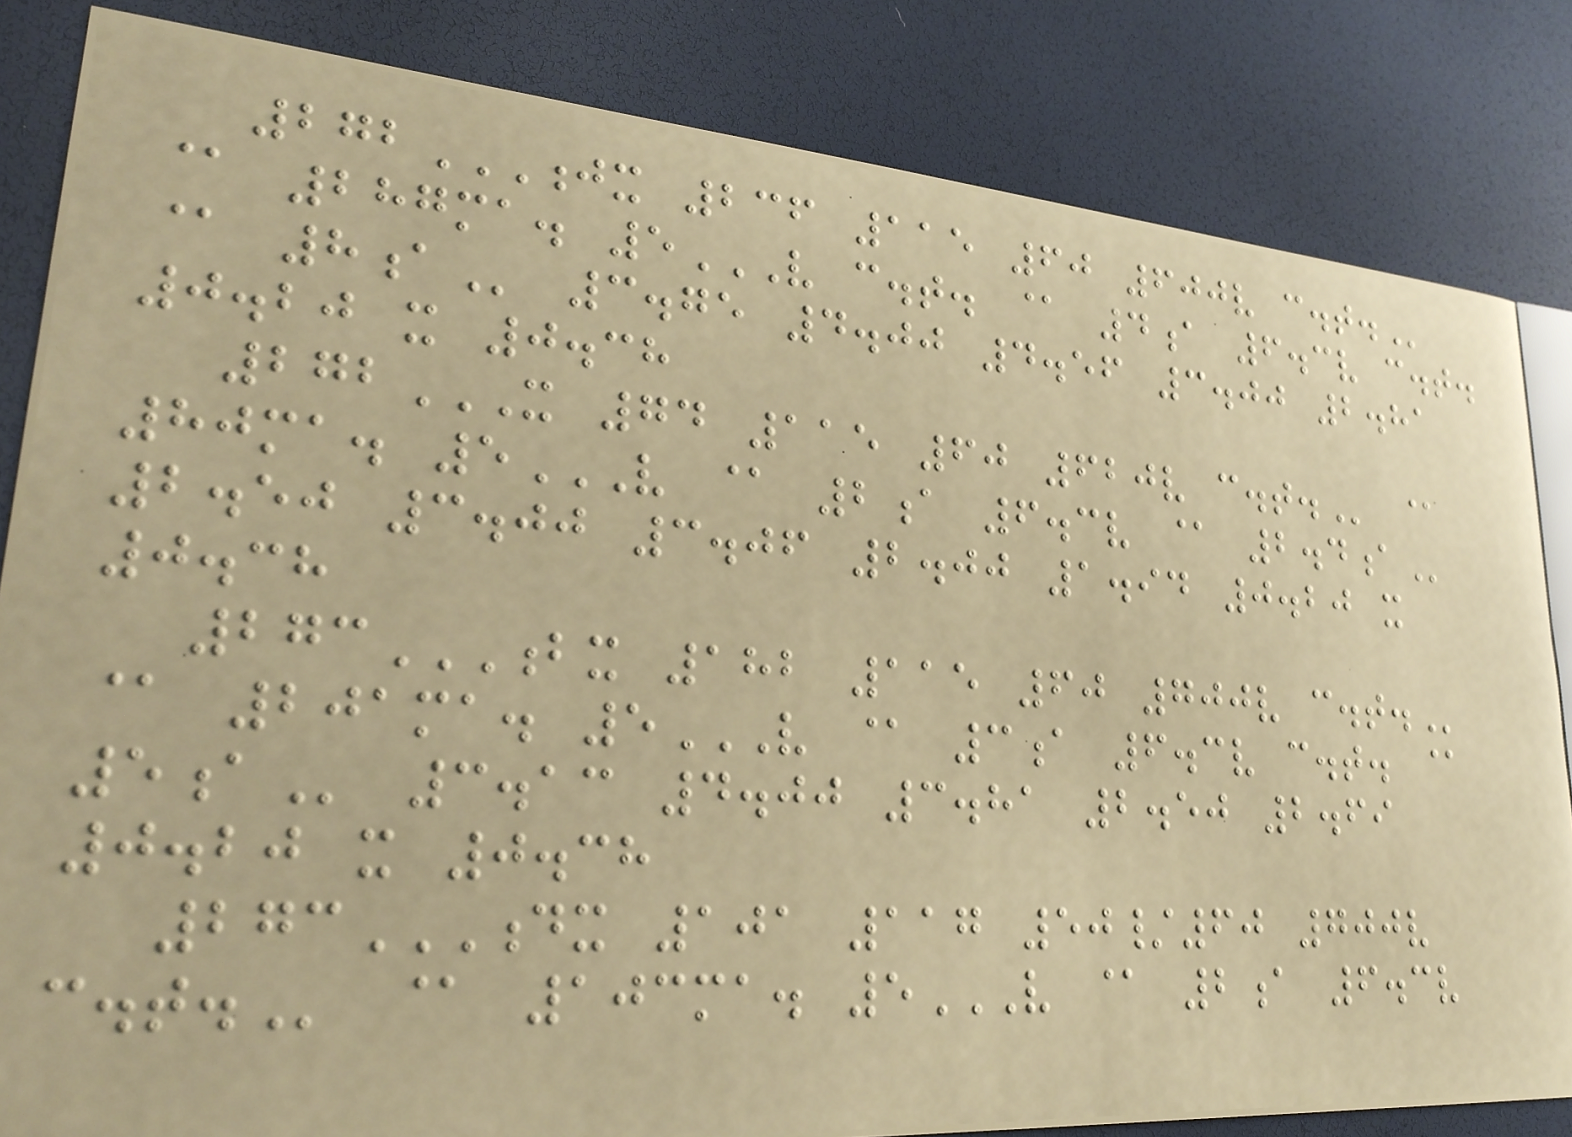272JX 236 115 60 600V C.T.
@ 287ma. 5V C.T. @ 4A 6.3V C.T.
@ 8A 3.75 4.00 4.56 3.00 2.81
0.20 x 0.38
272X 74 115 60 620V C.T. @
80ma. 5V @ 2A 6.3V @ 2.4A
2.50 3.00 3.06 2.00 1.94 0.20 x
0.38
273BX 182 115 60 700V C.T.
@ 201ma. 5V @ 3A 6.3V C.T. @
5A 3.13 4.00 3.81 2.50 2.69
0.20 x 0.38
273DX 101 117 50/60 700V
C.T. @ 103ma. 5V @ 2A 6.3V
